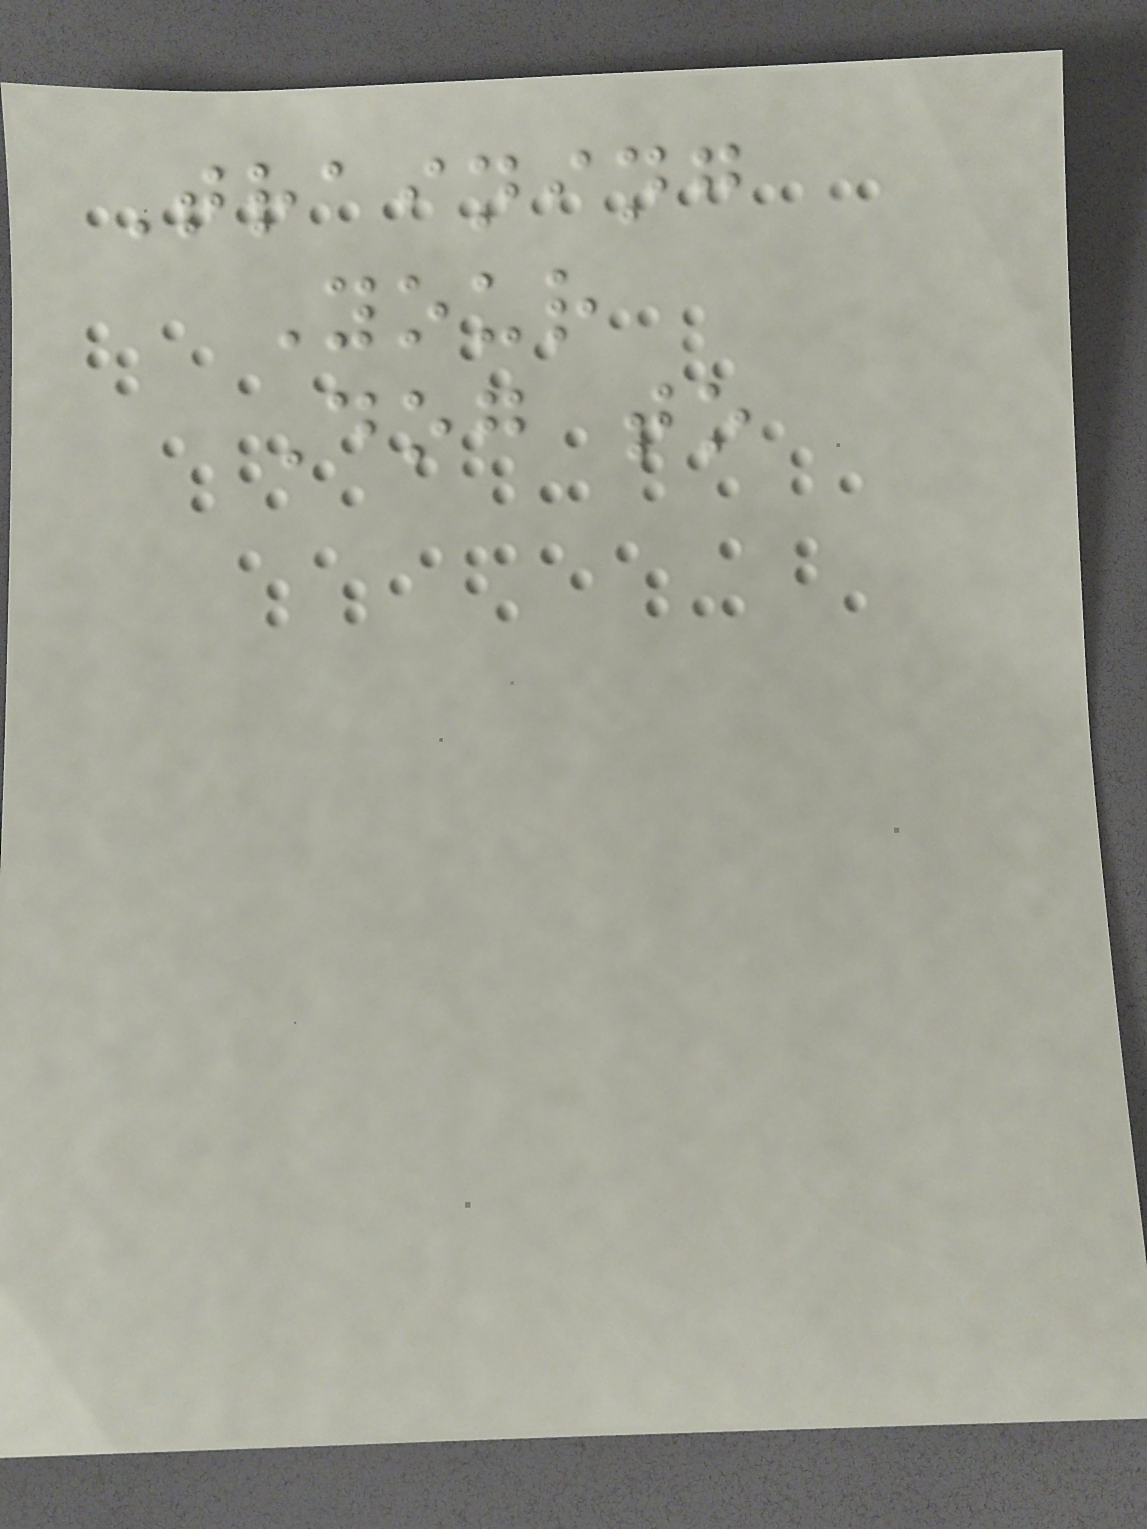Training
Your
Dog to
